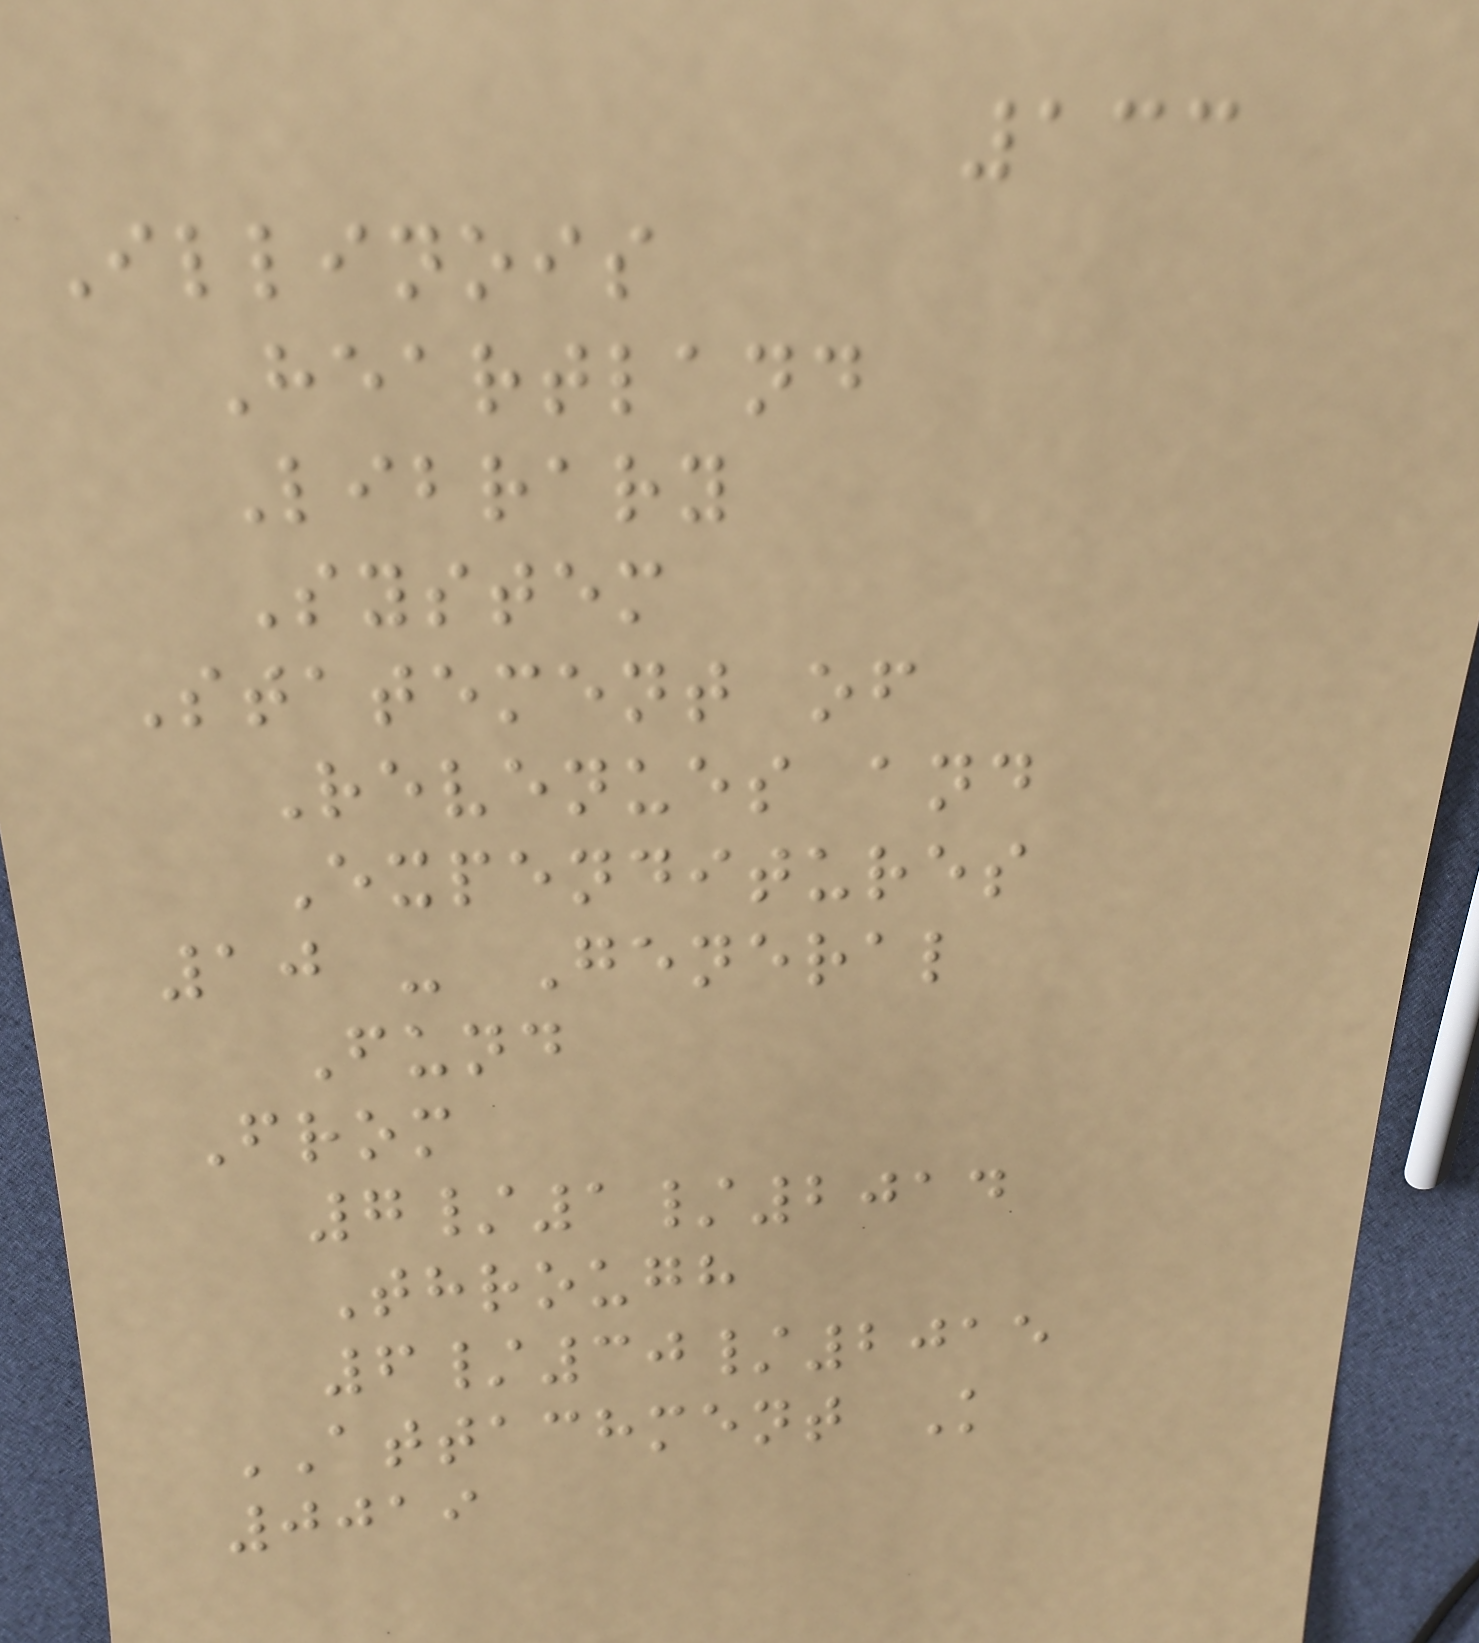133
Illinois
Heartland
Library
System
Statement of
Revenues and
Expenditures
10 - General
Fund
From
7/1/2014
Through
6/30/2015
ATTACHMENT K
0019
